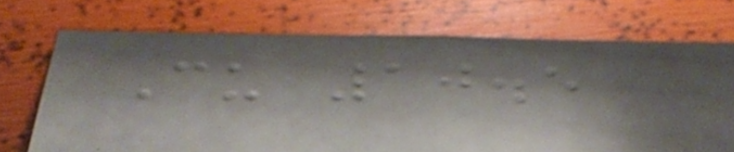Cu 10.5
